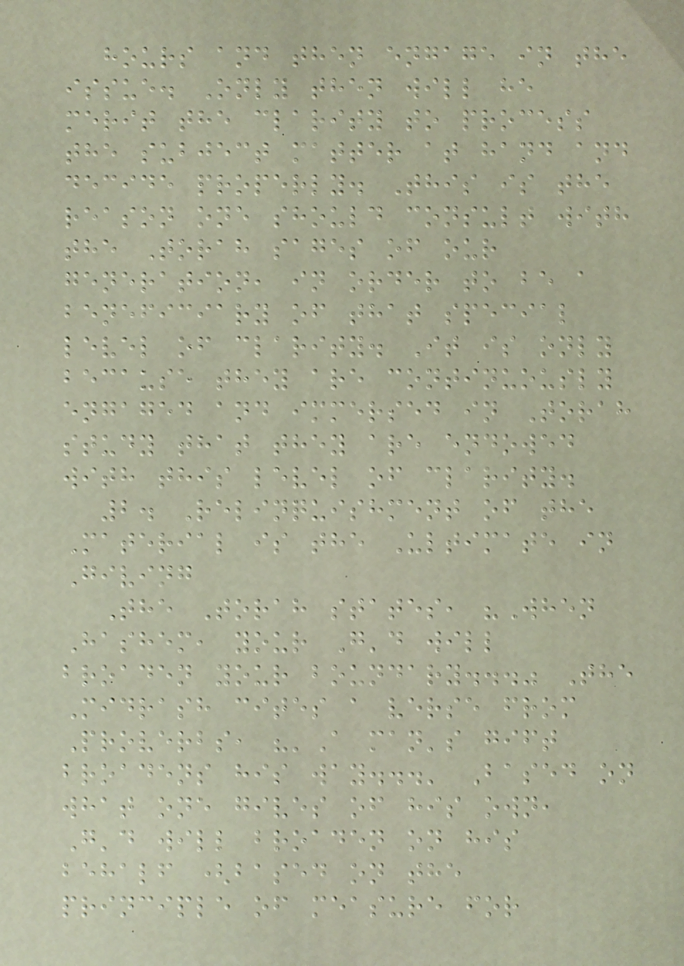hours and then engage in the
issue. Only then will he
merit the clarity to process
the subject matter at hand and
decide properly. This is the
reason one should consult with
the Torah sages of our
generation, in order to be a
beneficiary of that special
level of clarity. It is only
because they are continuously
engaged and immersed in Torah
study that they are endowed
with this level of clarity.
2. Relinquishment of the
Material is the Ultimate in
Giving
The Torah states, "When
Hashem, your G'd will
broaden your boundary..." The
Midrash cites a verse from
Proverbs, "'A man's gift
broadens his way...' Based on
what one gives of his own,
G'd will broaden on his
behalf (based on the
principle of measure for
